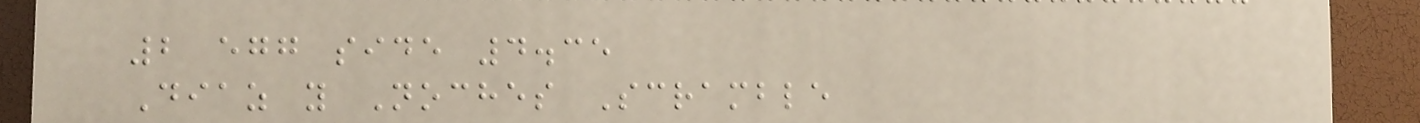2 egg side 4.35
Diaz y Noches Scramble
